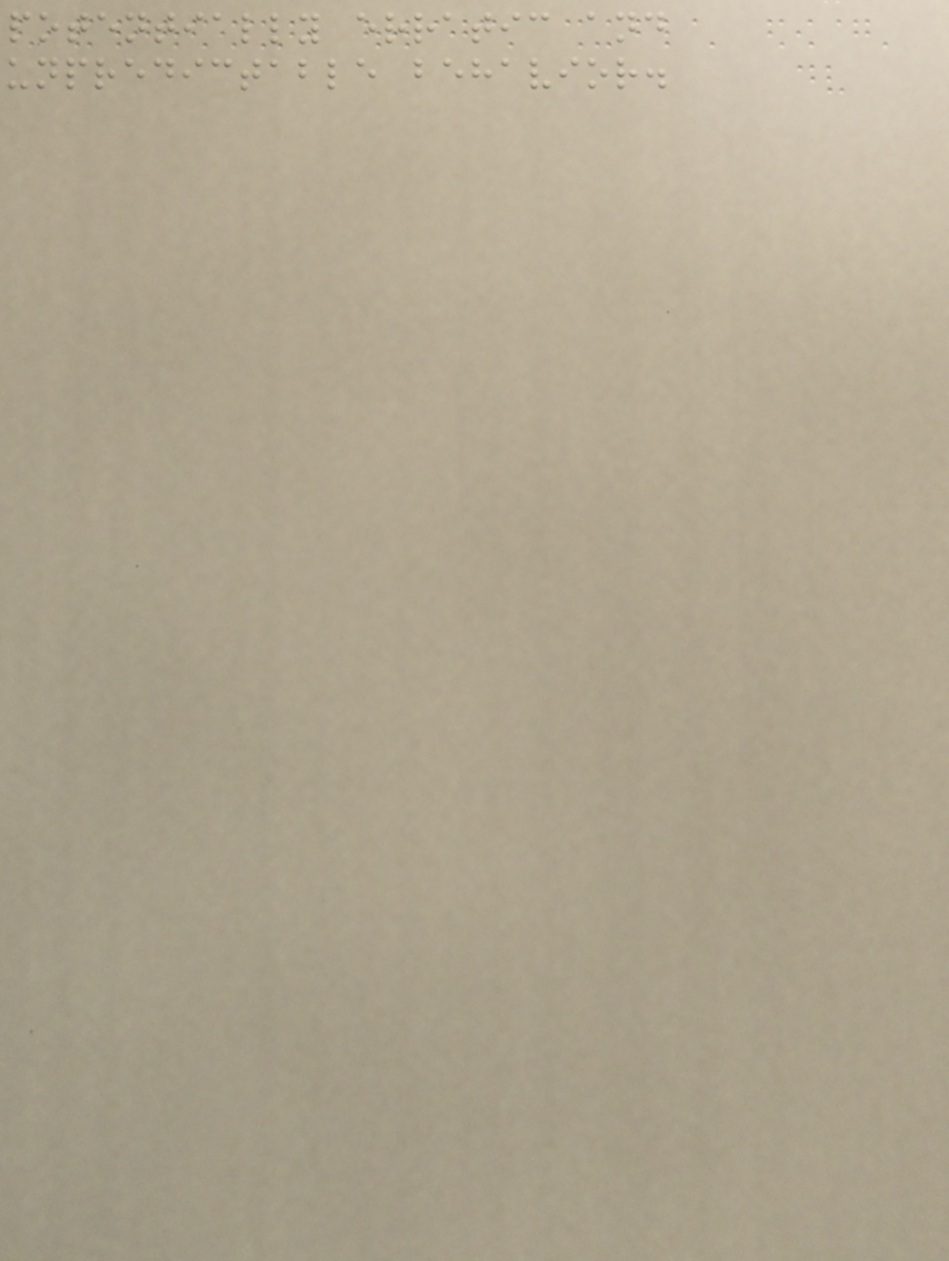potentially erratic and
unpredictable behavior.
